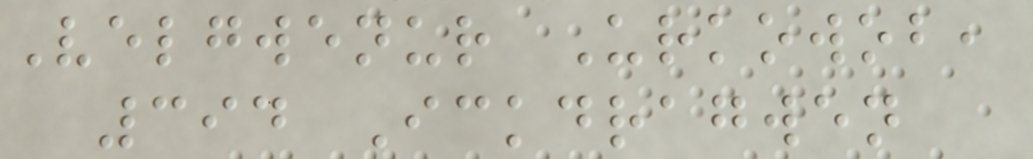Velgwenur Urkowob,
394 Ickdragwen
